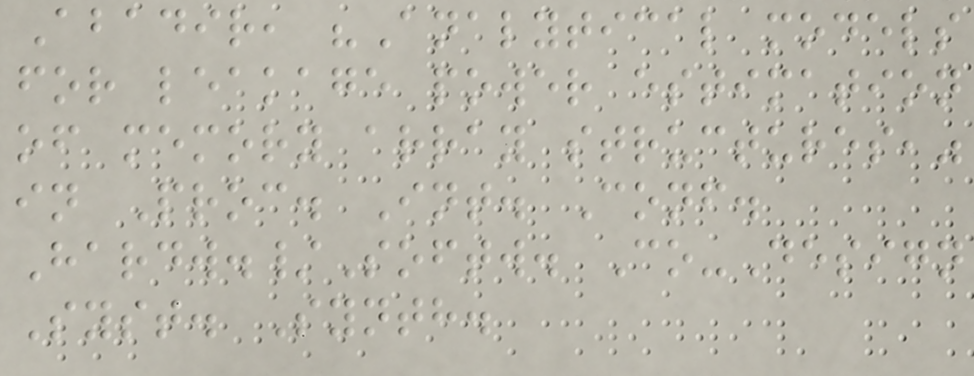Abadir, "Analytical models
for leakage power estimation
of memory array structures,"
in Proc. Int. Conf.
Hardw./Softw. Co-Design
Syst. Synth.
